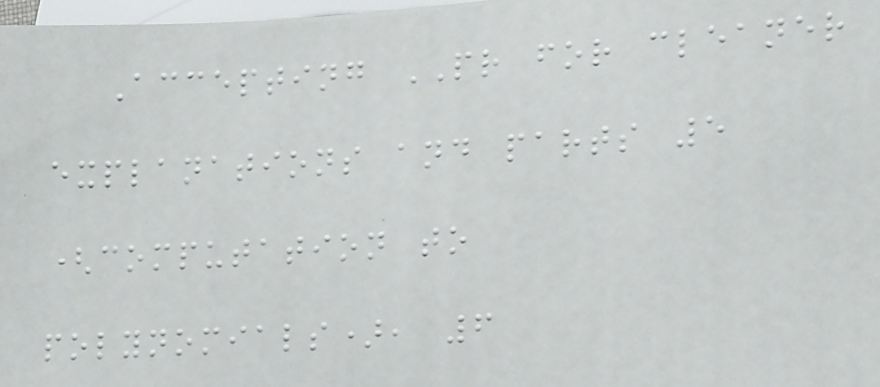Accepting PR for cleaner
explanations and parts 5
(computation to
polynomials), 6
